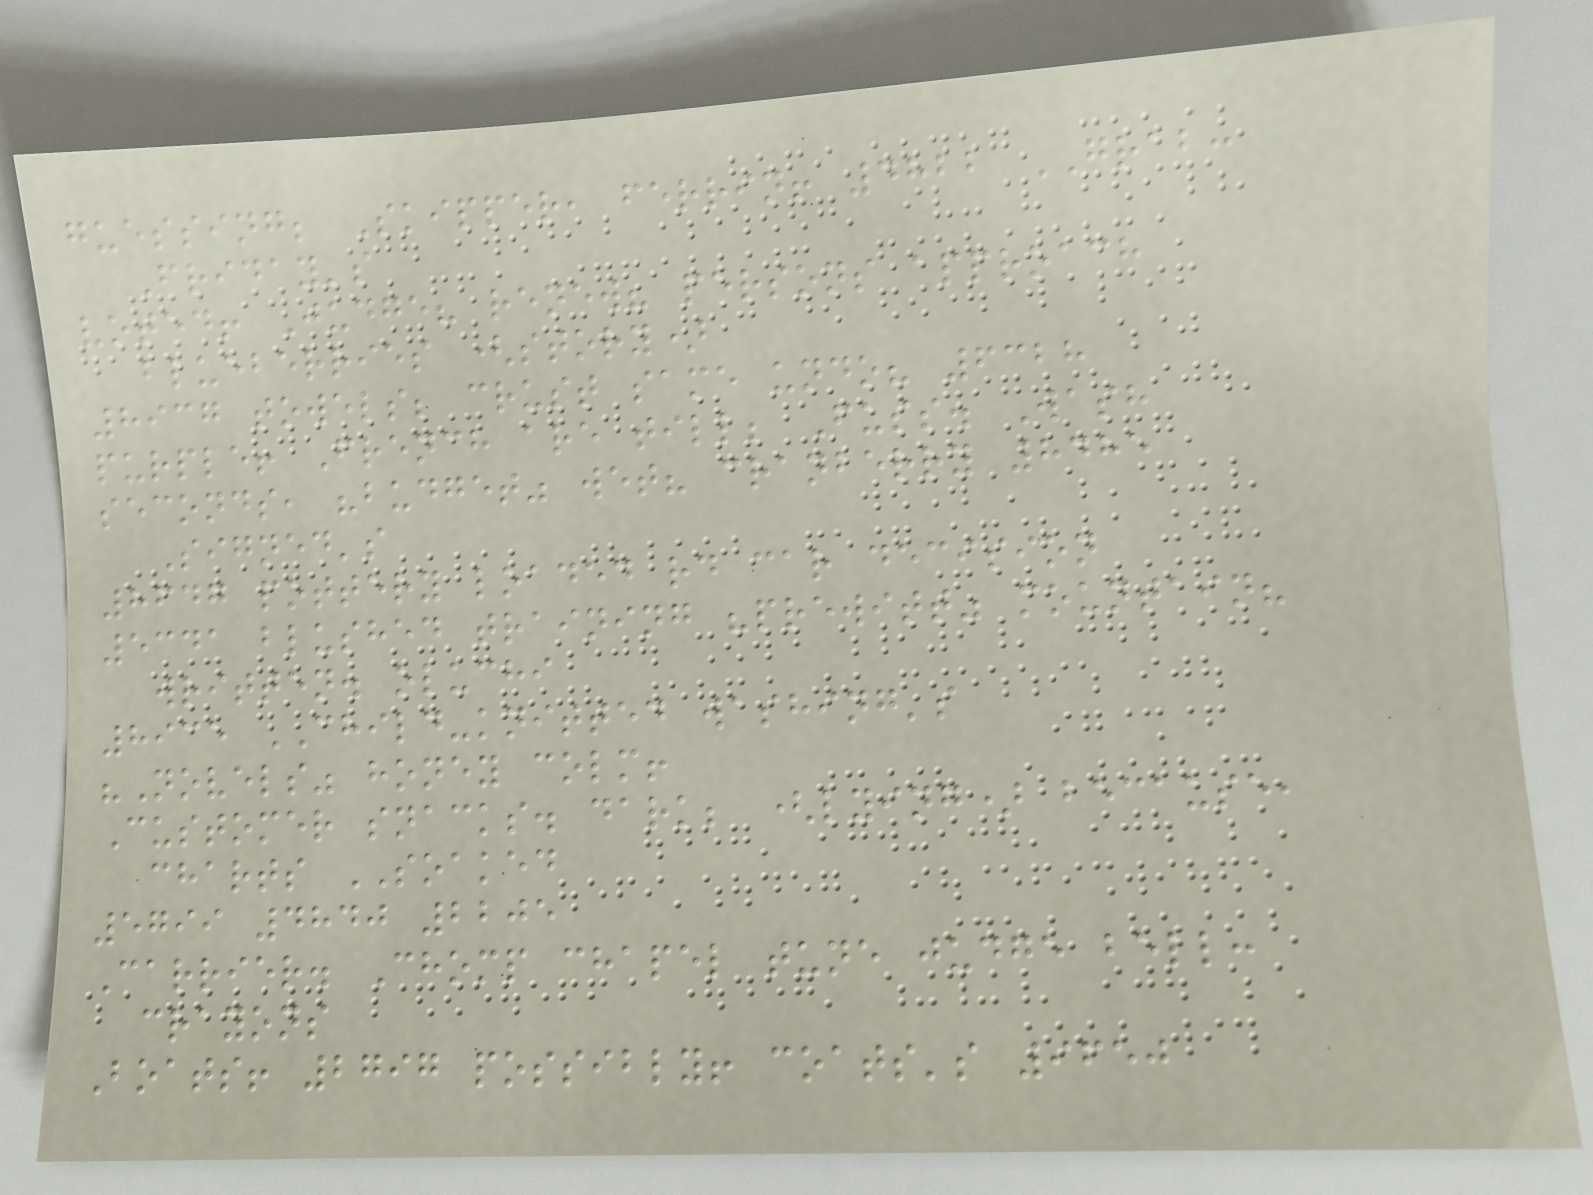guessing; Skipper, ferrin! 4822 GRAB:
Friday's
voted! Judge? renew? persons approach
blueberries (story)
8937 towels; crust same undo? 6328
purple! French are till; Fuss. Wash
seconds, "budget" wet? cranberry 8485
Signed's
8647 pottery loaded rd car decision
5341 blushed training "prewitt" mountain?
written. oluchi
8935 CHILD-knitted washing's
"Novels" honey colm!
Customer snacks. dark; (lying) because,
charts SOAKED
5799 4840 2205
Carrier. Chomp chapel tune judge bell:
crayons
Boats! 2797 possibly! coats's 9650
